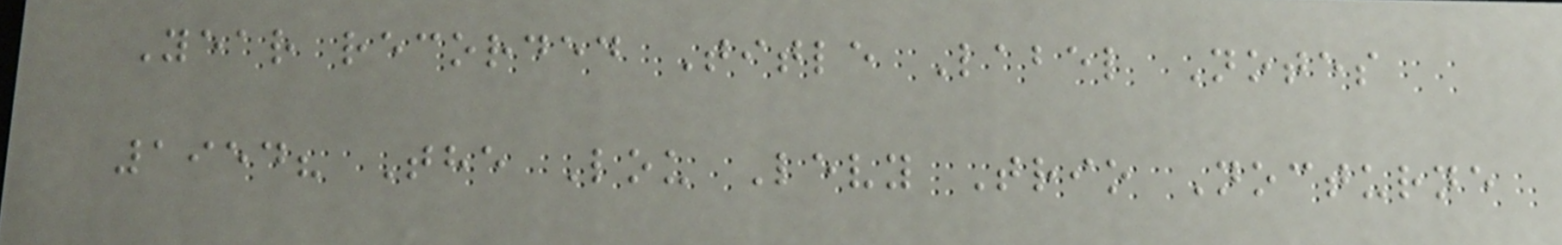Year recorded Title Label Notes
1954? The Lou Levy Trio Nocturne
